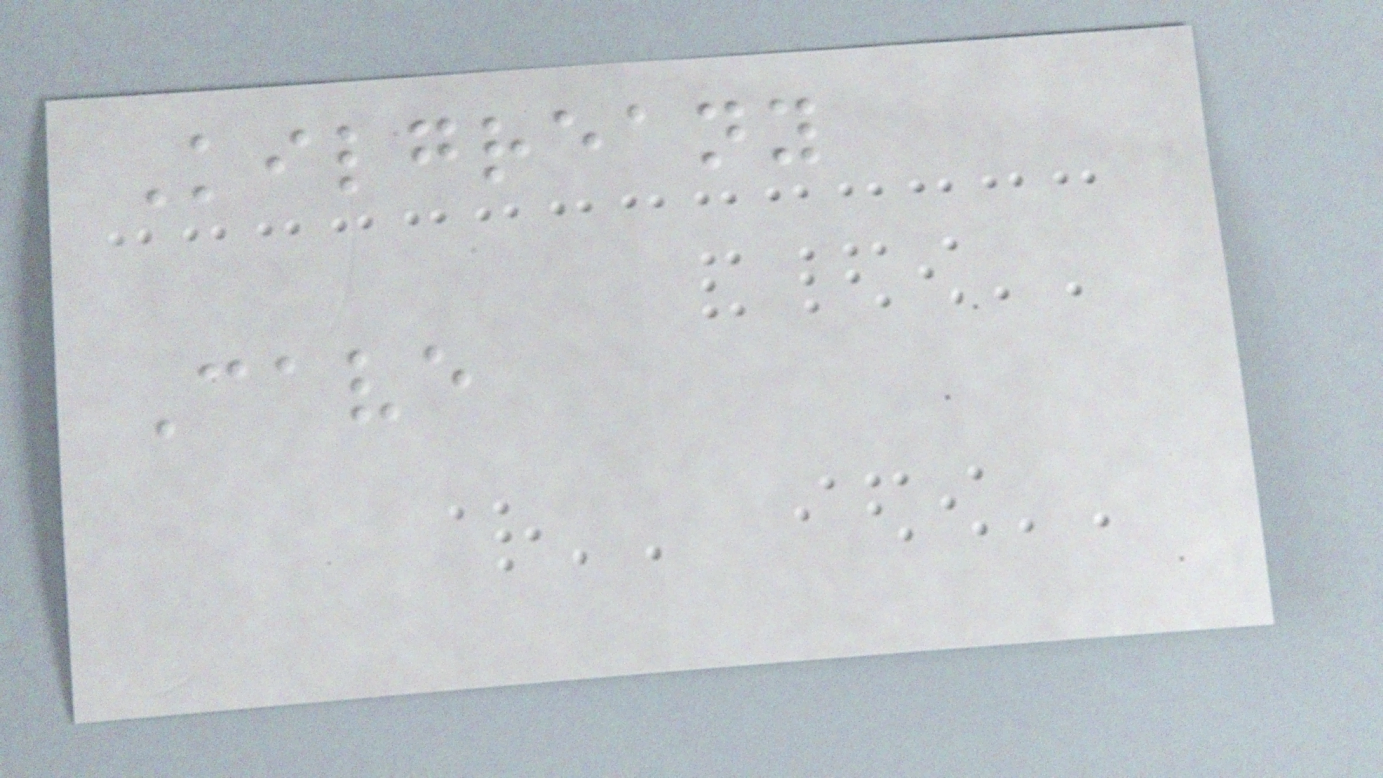Kilgreany
Cave
